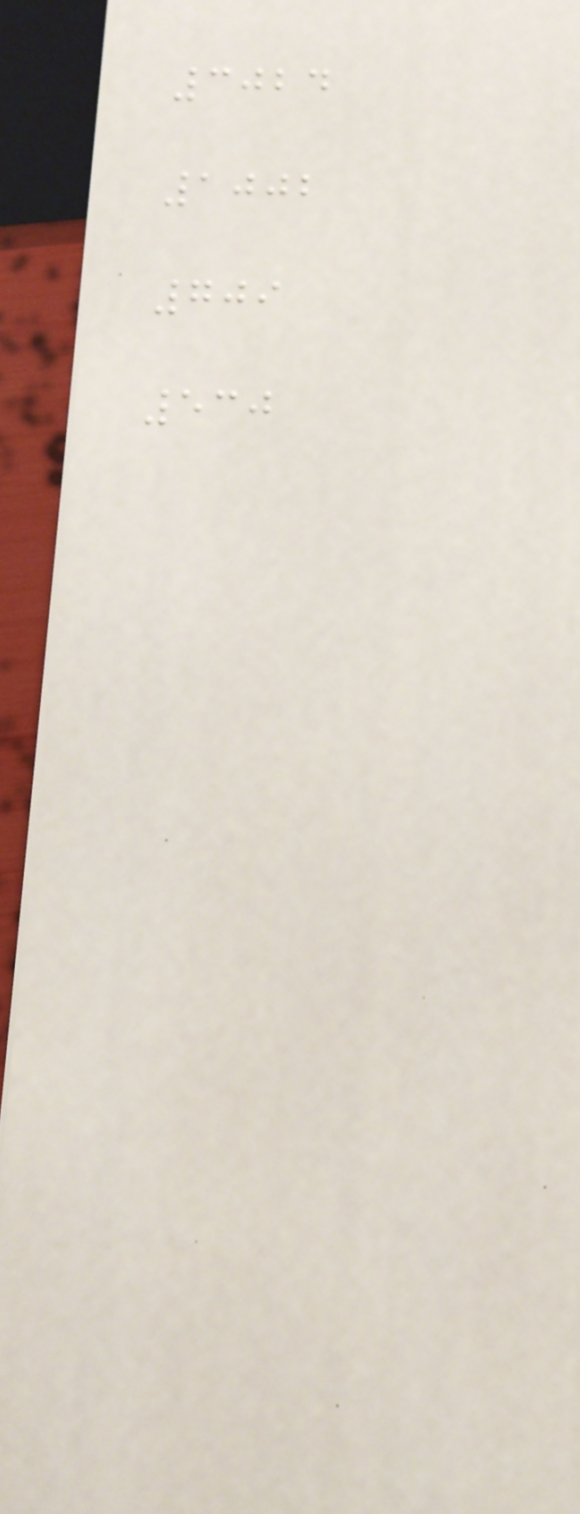3024
1002
709
530
